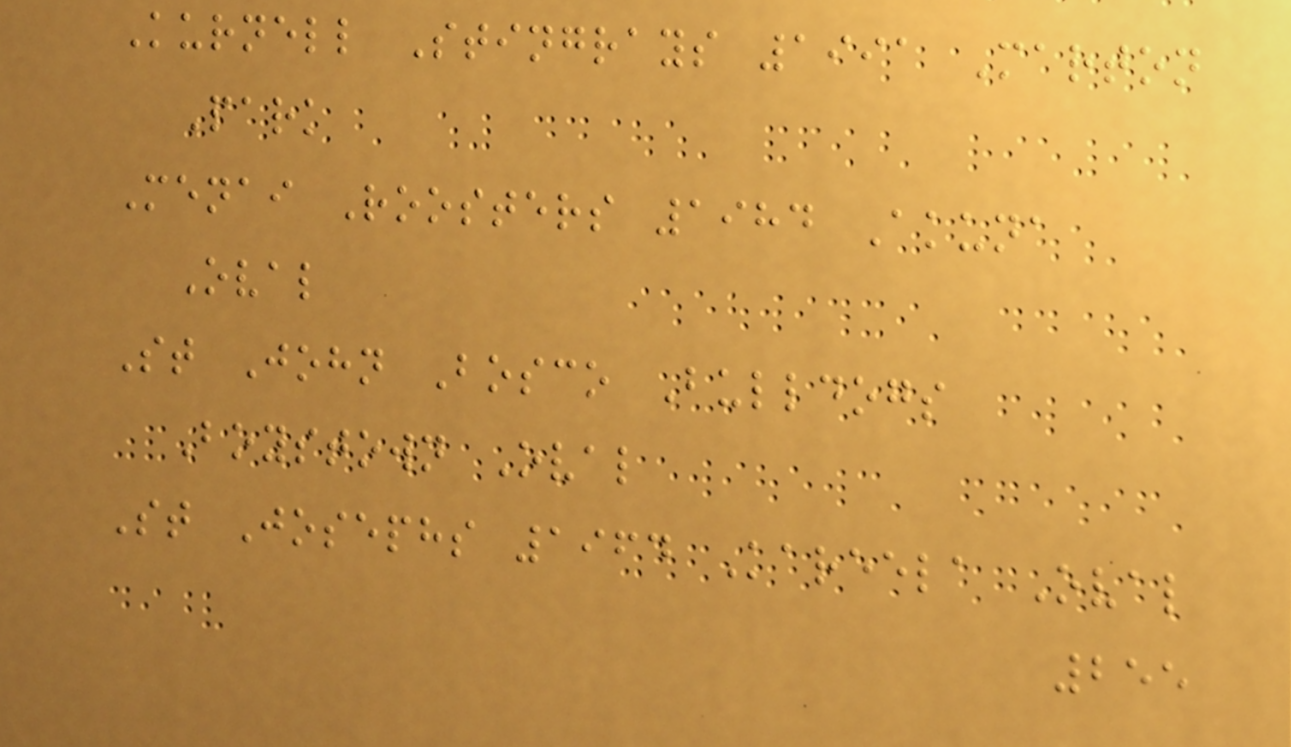Kurnell Stingrays 1991 Marton
Park
Menai Roosters 1984 Akuna
Oval
St John Bosco Bulldogs
Boystown Oval
St Josephs 1964 Kareela Oval
255
